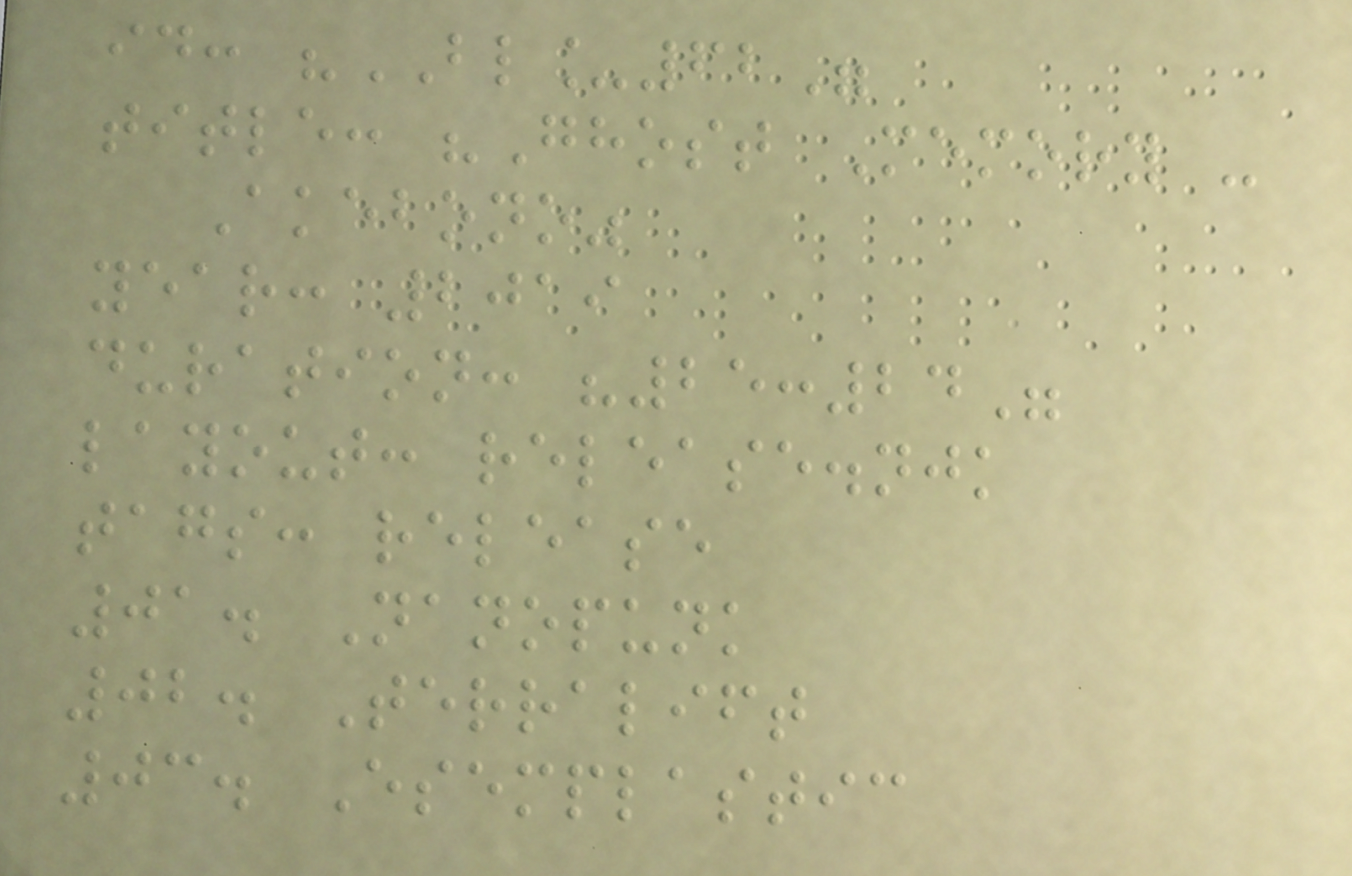id: "BL_62"
title: "Ghost Memory -
Akebono"
year: 2019
duration: "25:24"
layout: release.njk
tags: release
01. Nanopunk
02. Terralift
03. Esemplastic
